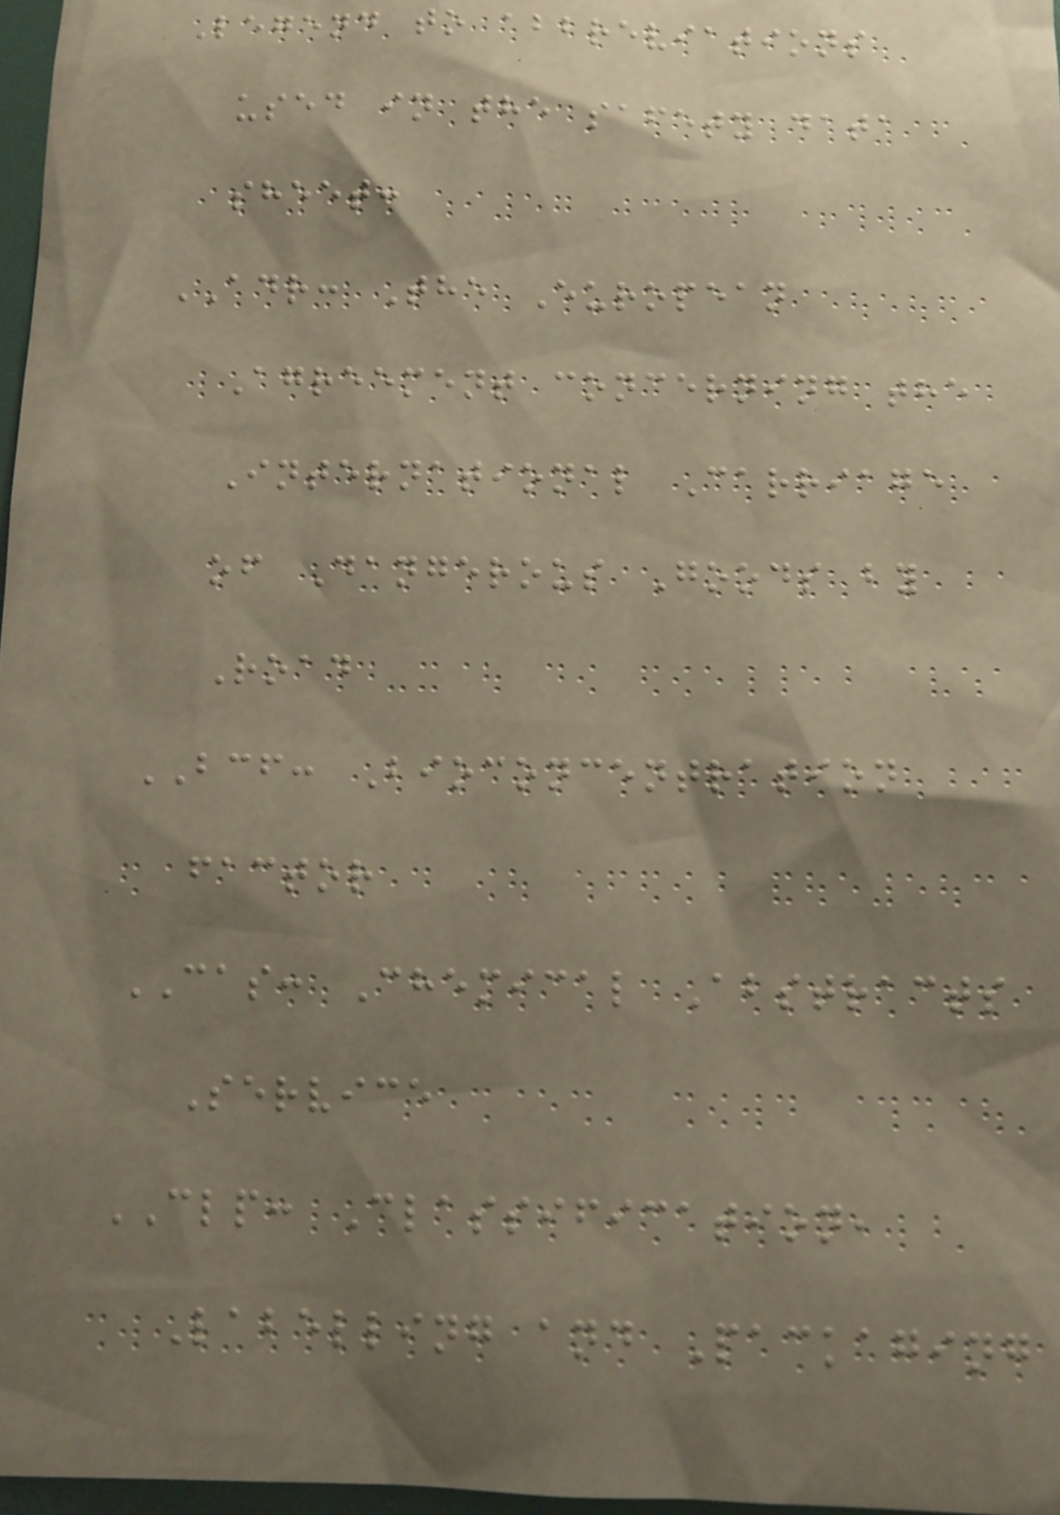Legend to abbreviations
used in the safety data
sheet:
ADR: The European
Agreement concerning the
International Carriage
of Dangerous Goods by
Road
BCF: Bioconcentration
factor
CAS: Chemical Abstracts
Service
CLP: Classification,
Labelling and Packaging
